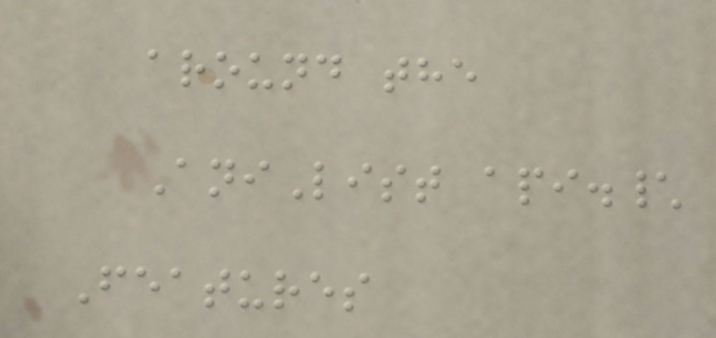around the
AniList api.\
Features
